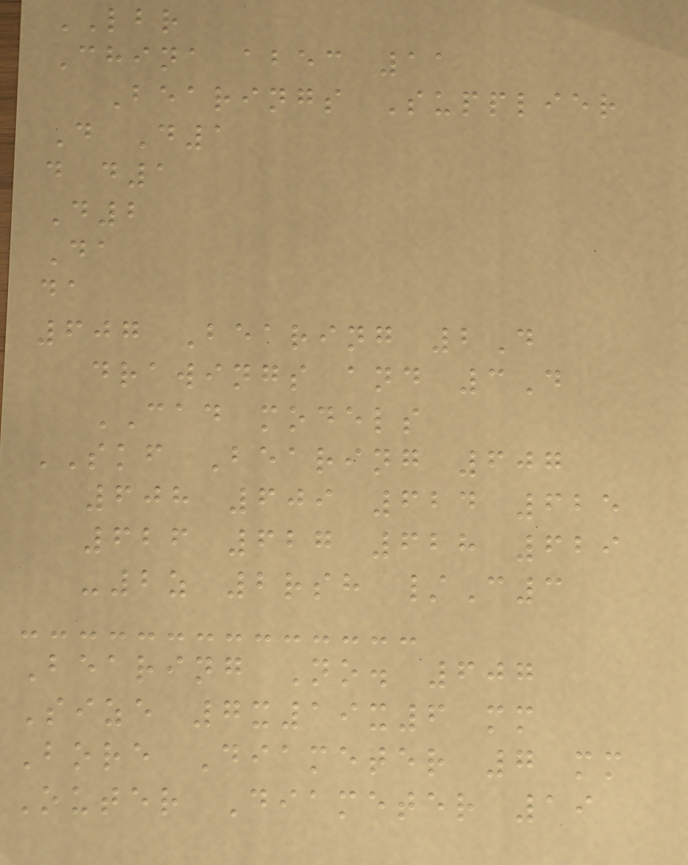LBR
China abec 11
Bearings Supplier
D D1
d d1
D2
Da
da
607 Bearing 2D
drawings and 3D
CAD models
SKF Bearing 607
608 609 624 625
626 627 628 629
-2z 2rsh /C3
Bearing No. 607
Size 7x19x6 mm
Bore Diameter 7 mm
Outer Diameter 19
